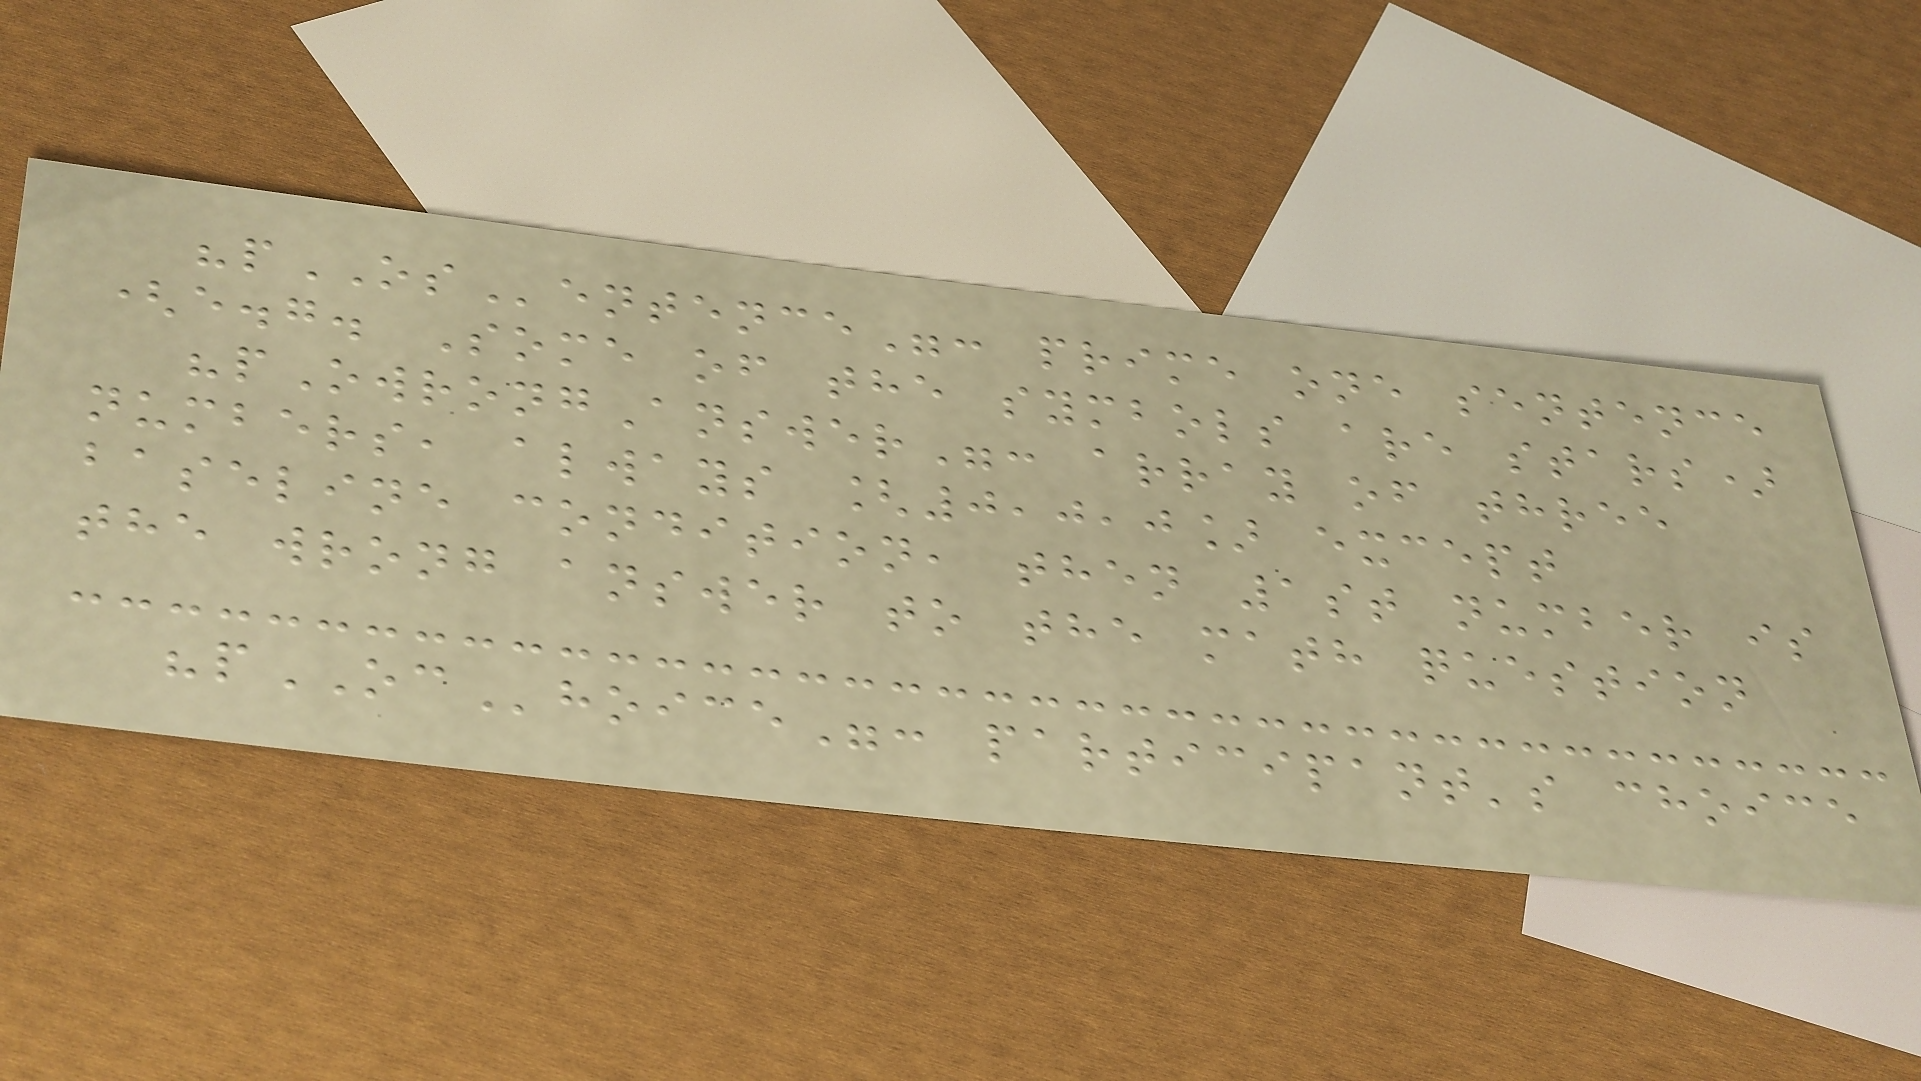"pOSentence": prime one sentence
(e.g. Some of the symbols are stars)
"pOwrongAnswer": array of three
numbers, always [0,0,0] except
baseline condition, then 1st number is
the wrong answer to the math question
"pOChoice": participant's choice
